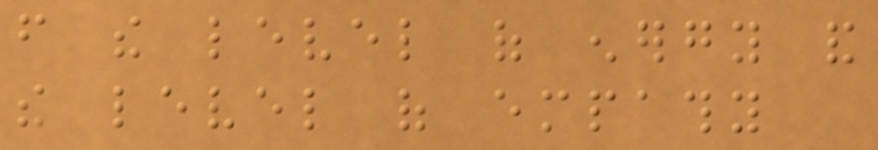from the level of energy and
the level of empathy
